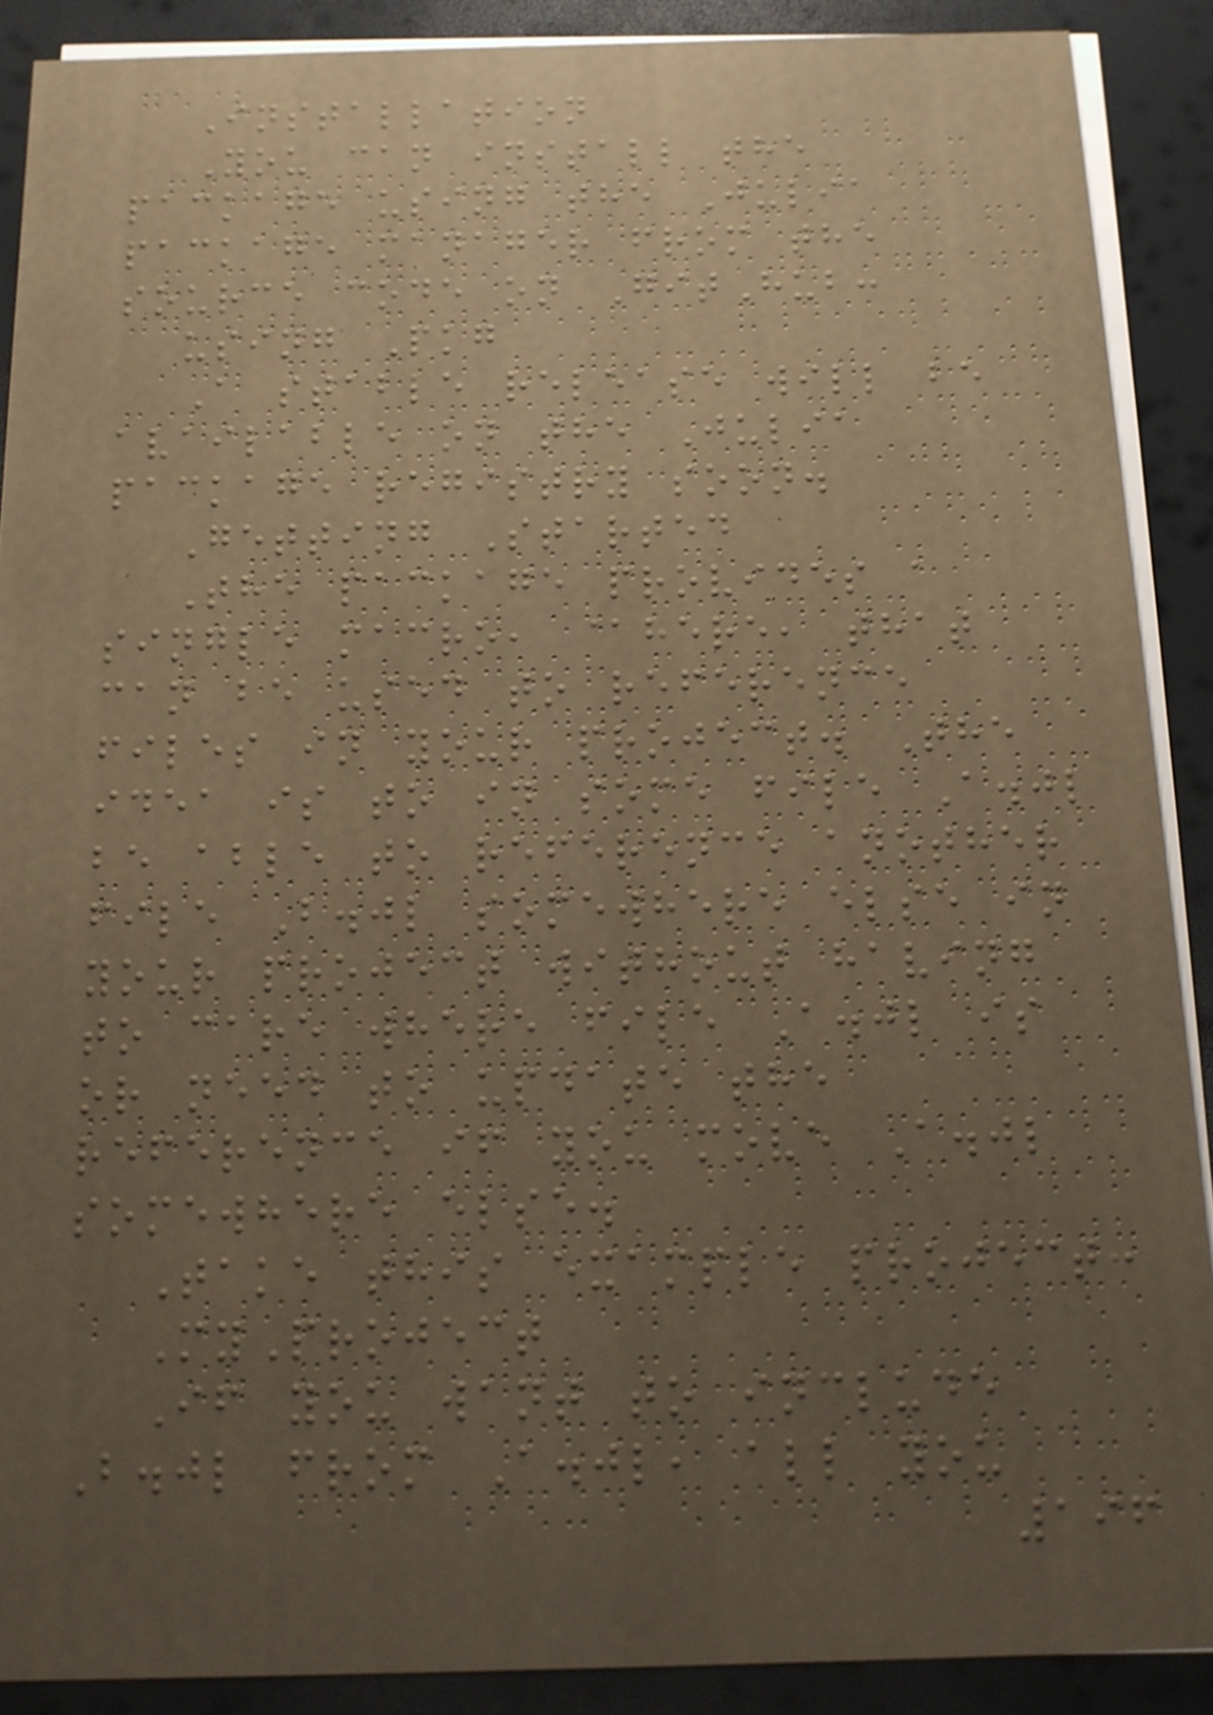Installation
You can install the
package using the Julia
package manager from the
source code on GitHub:
using Pkg
A stable release will be
available on the Julia
package registry soon.
Getting Started
The package provides a
single macro, @here, that
can be used to reference
files in your project. The
idea is to in some file A.jl
be able to reference another
file B.jl somewhere else in
your project without having
to care where file A.jl is
or need to update the
reference if you move A.jl
somewhere else.
Take this example project:
MyProject
If you want to include
B.jl from A.jl, all you
196
